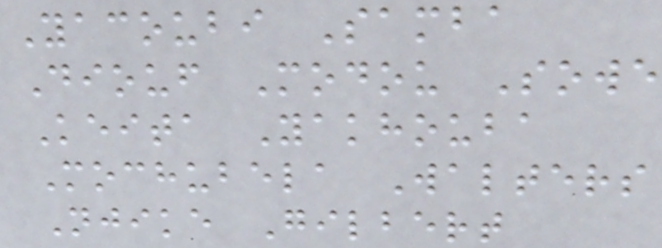Yacoubi Samba
Diouf Modou Sowe
Keita Yakhouba
Mochubela Walters
Njike Gilbert
